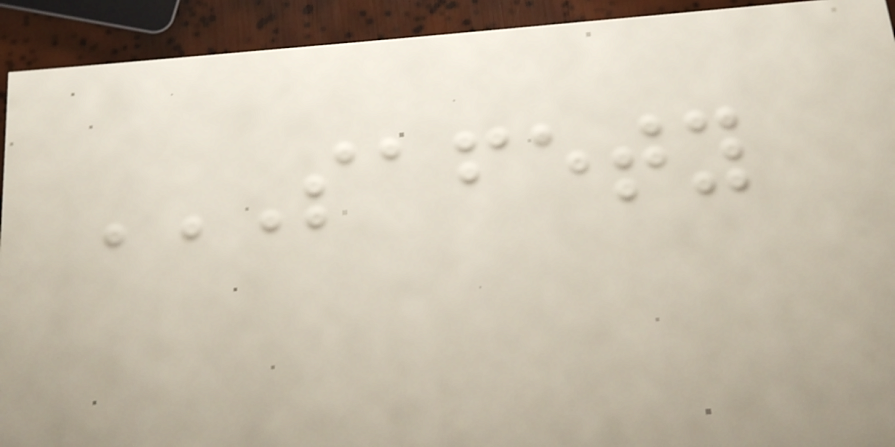SAFETY
